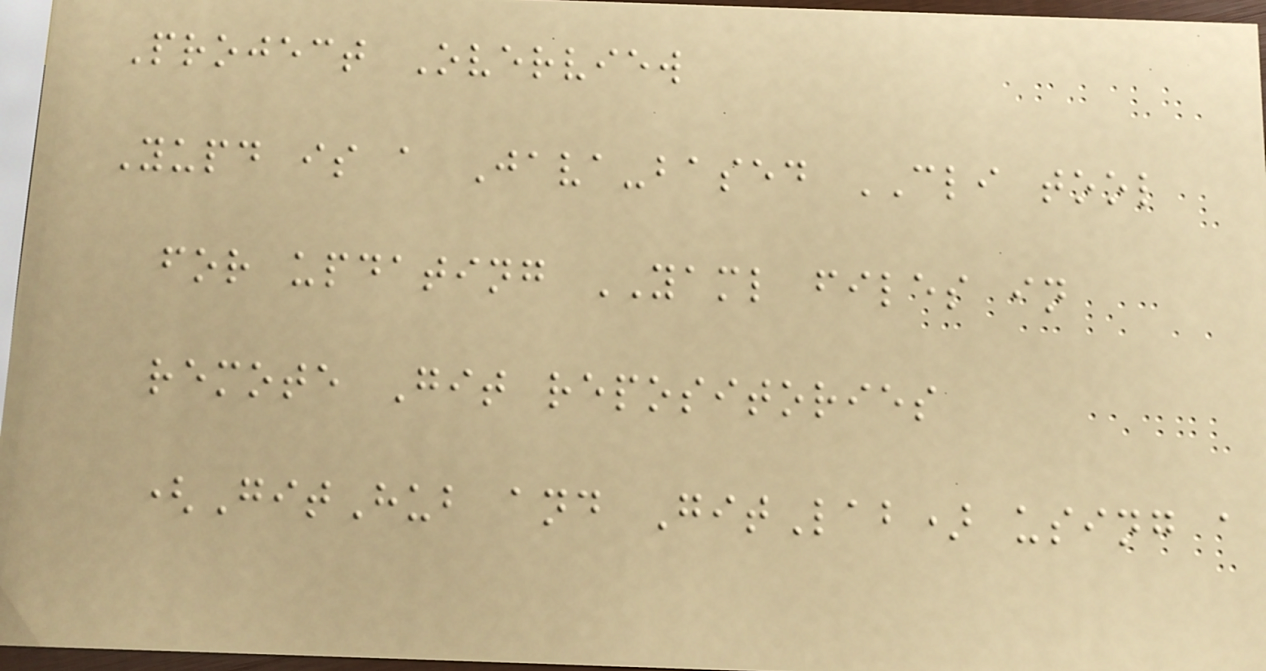Project Overview
Yupd is a Java-based CLI tool
for updating YAML files in
remote Git repositories
(GitHub and GitLab) using a
